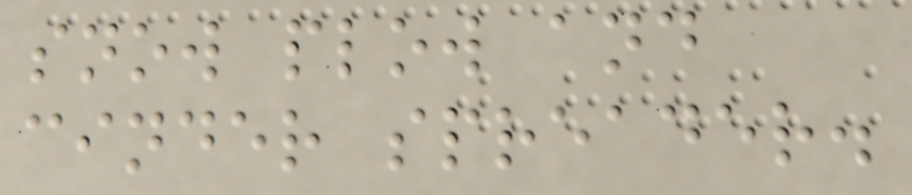snow plow and
cinder spreader.
